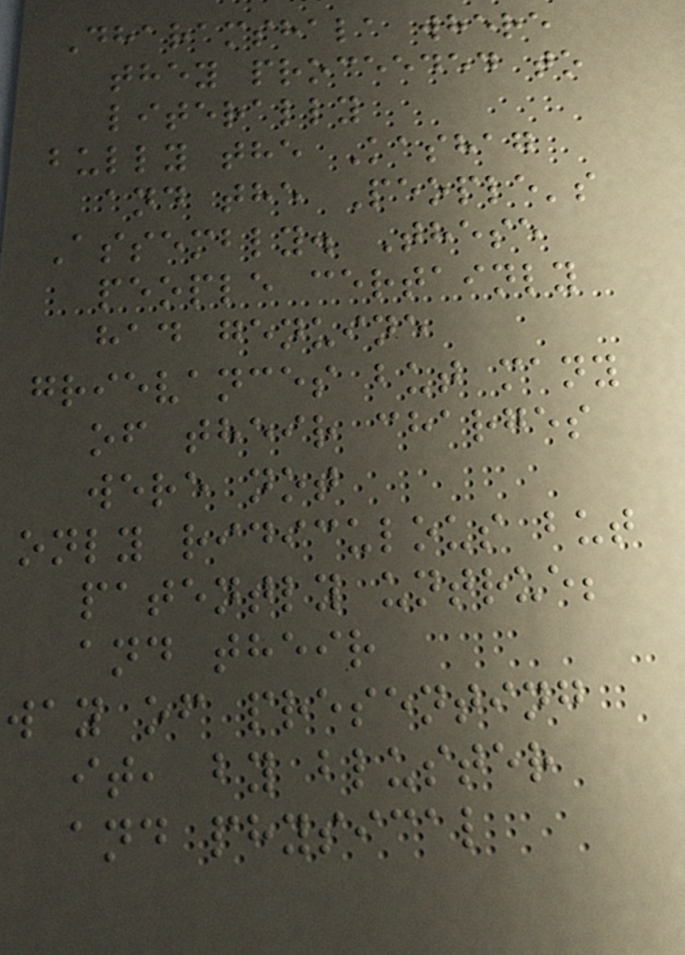Dharamshala where
they proceeded to
literally
bully the Kashag
and the People's
Assembly. These
people certainly
had genuine
grievances but many
of their charges
were not
only ridiculous but
patently untrue;
and their
way of presenting
it, by bluster
and physical
